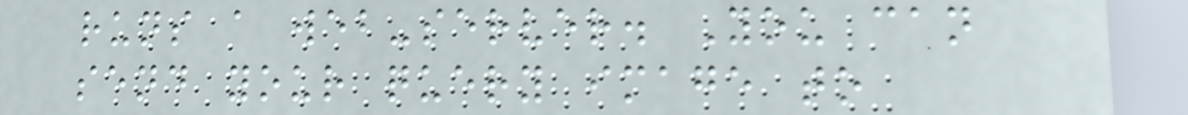runs a web-server. You can
send your query image to
